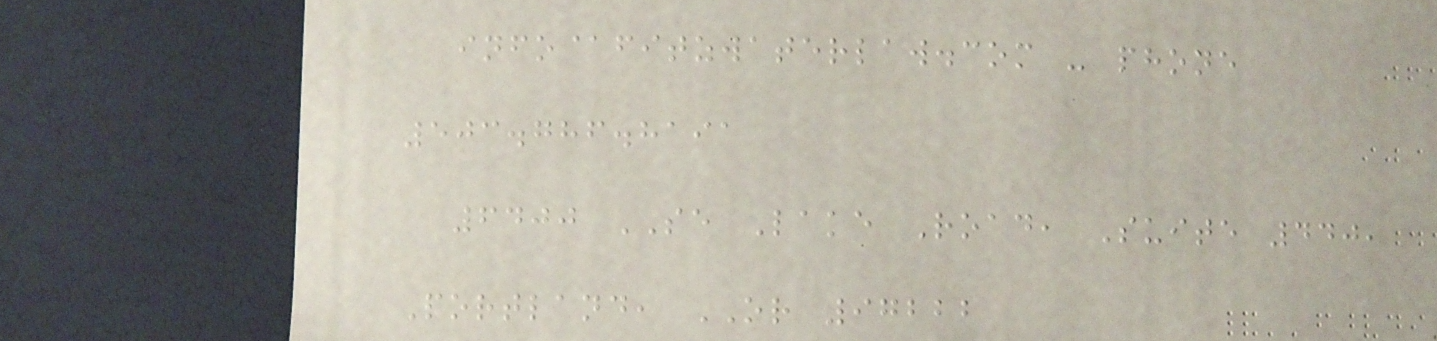info@fitzwaterlaw.com - phone
503.786.8191
6400 SE Lake Road, Suite 440,
Portland, OR 97222
